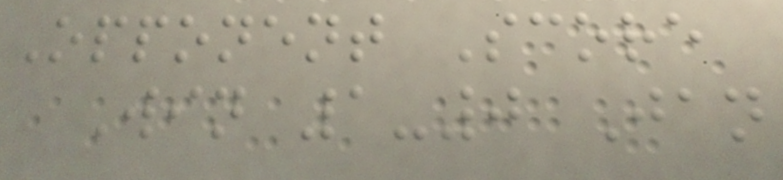Opponent Score
Win 1-0 Jan
